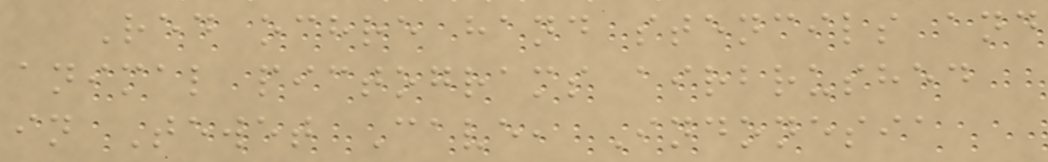Red ochre hand stencils and
animal pictograms airbrushed
in Tewet Cave, Indonesia
